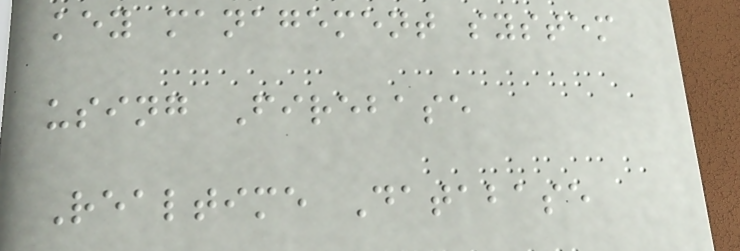key management system
using Firebase
Realtime Database
